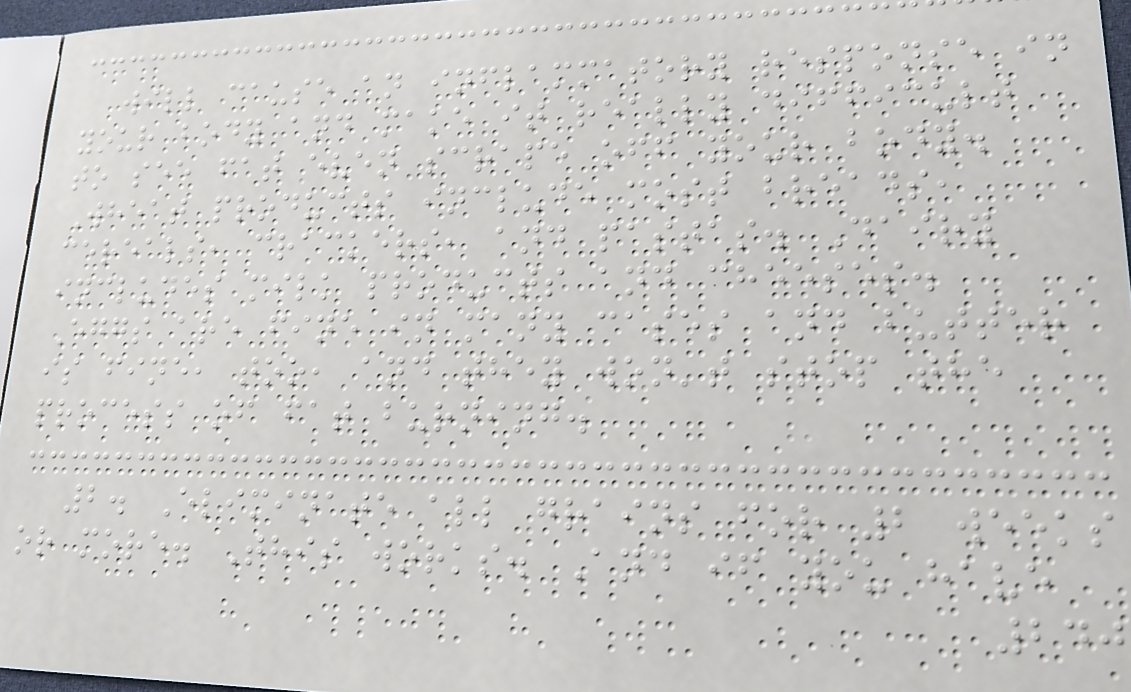will cause an inflammatory response in
your body and make it really difficult
to see fat even scrape off your body.
Wheat products include most breads,
cereals, crackers, and pastas. Dairy
includes milk products and cheeses.
Eggs are fine in many cases and butter
is fine, too, and they won't stop the
process of fat burning.
2. Eliminate all grains for 2 weeks
or more. This works. And if you have
240
